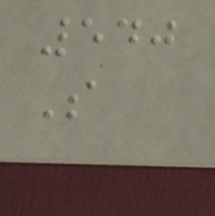540
S
